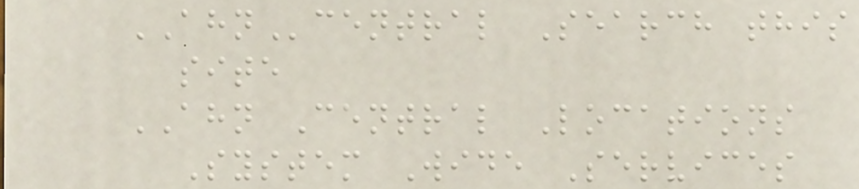AHNcentral Search this
site
AHN Central Locations
System Wide Services
